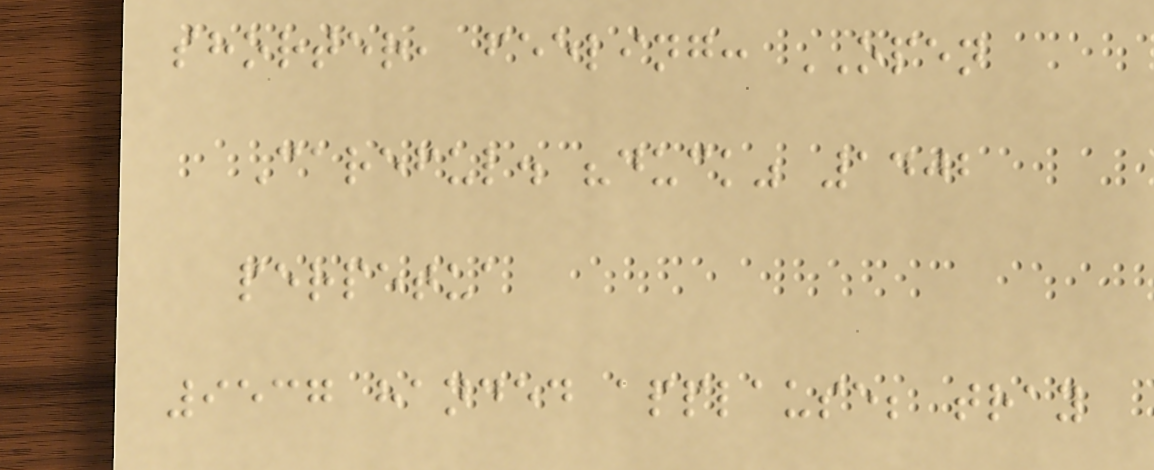shorter, feeling: OPEN
Careful. "duck" 1402
perpetua
9537 handed applause; tray
